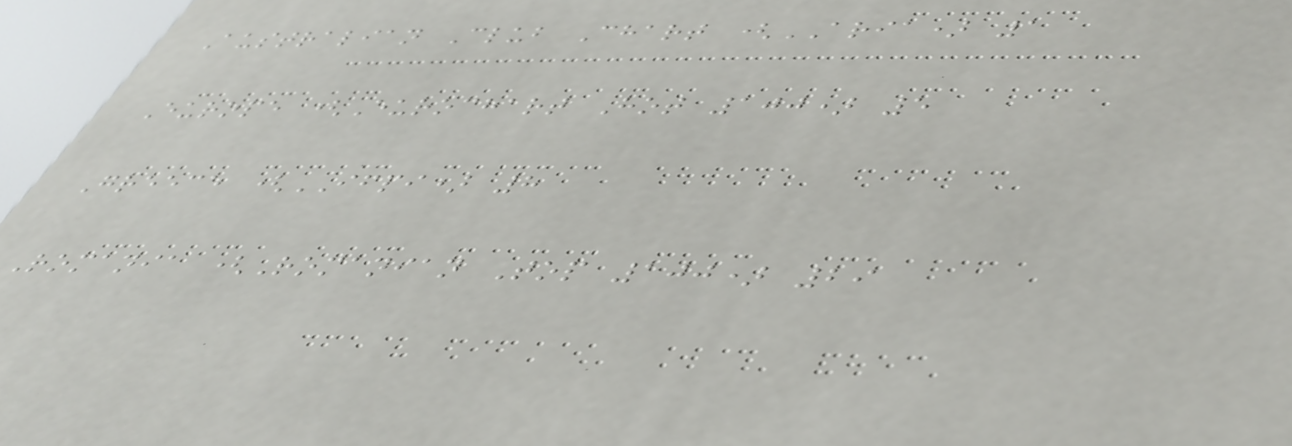Australian Club Chart (ARIA) 1
Europe (Eurochart Hot 100) 5
Greece (IFPI) 8
Romania (Romanian Top 100) 29
